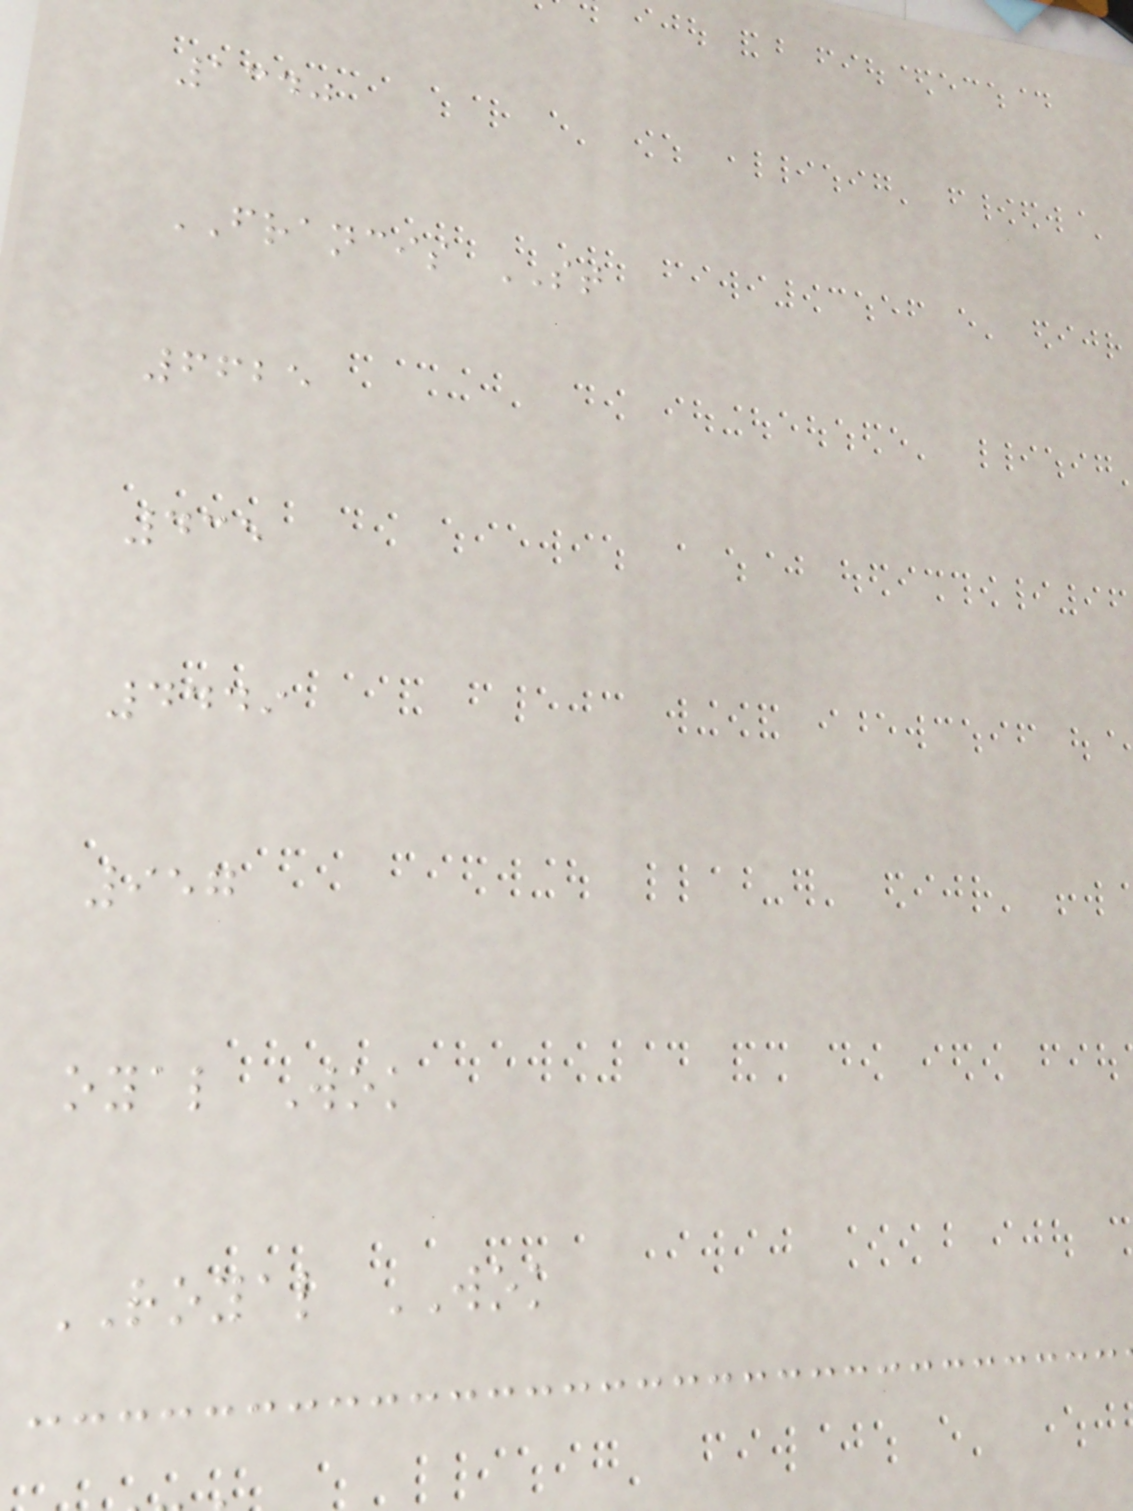1340
FRANCIS ST
6625
435
4449
957
oyal Wok
ROYAL WOK
